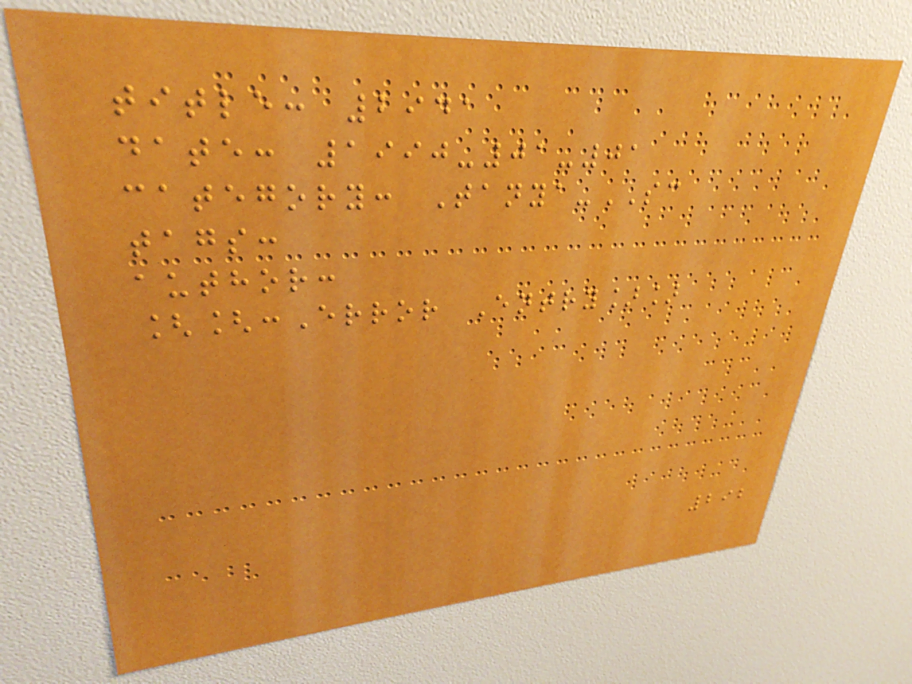title: 2941
date: 1990-01-01
category: Tanya-SC
tags:
author:
[[:Error Entry]]
292
